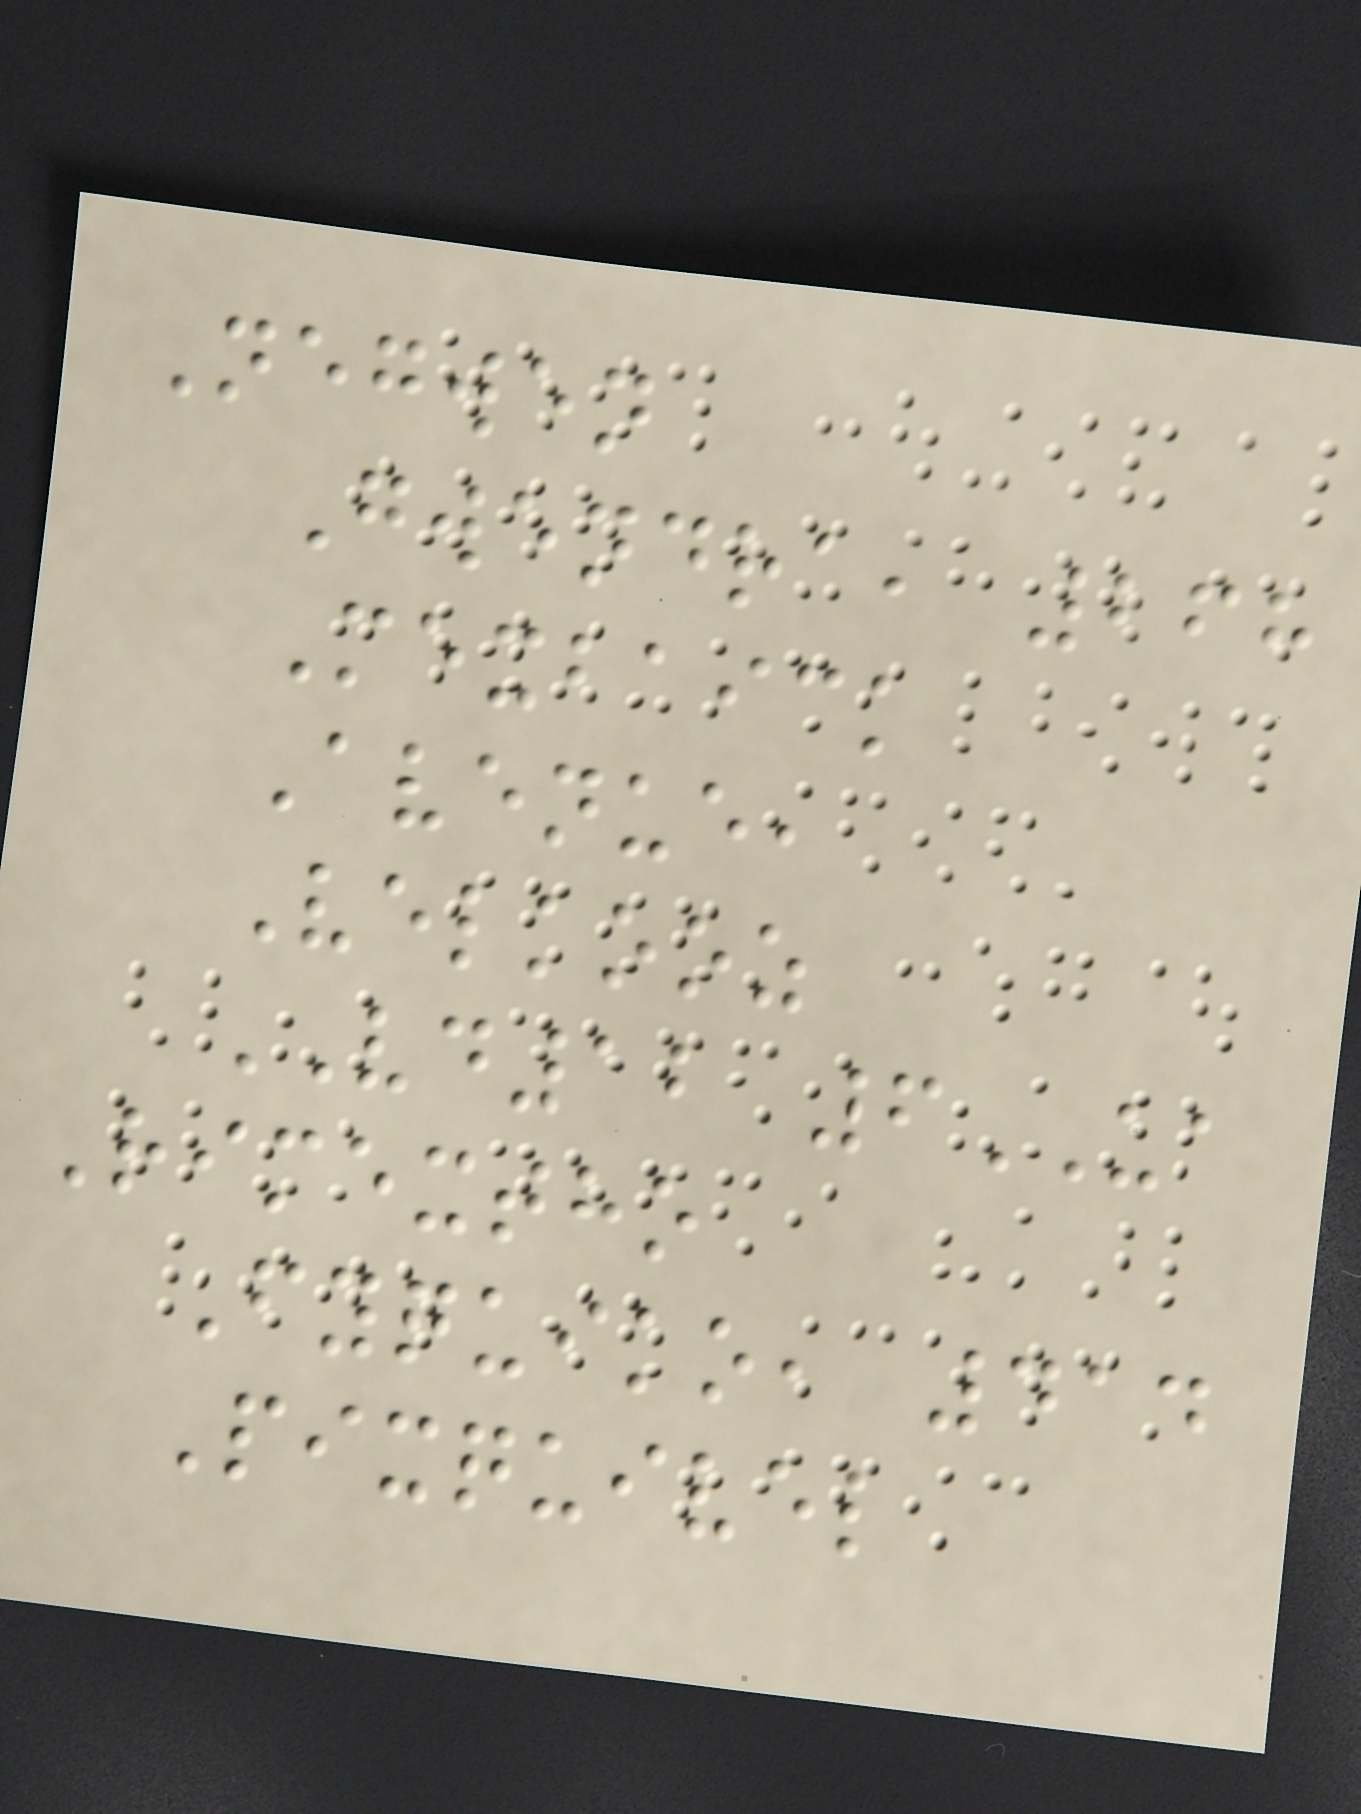Negwen
Gwendra, 268
Mexbaick
Avenue,
Velkooz
VD12 6UA
Rimextho
Fyquiko, 414
Pixquivel
